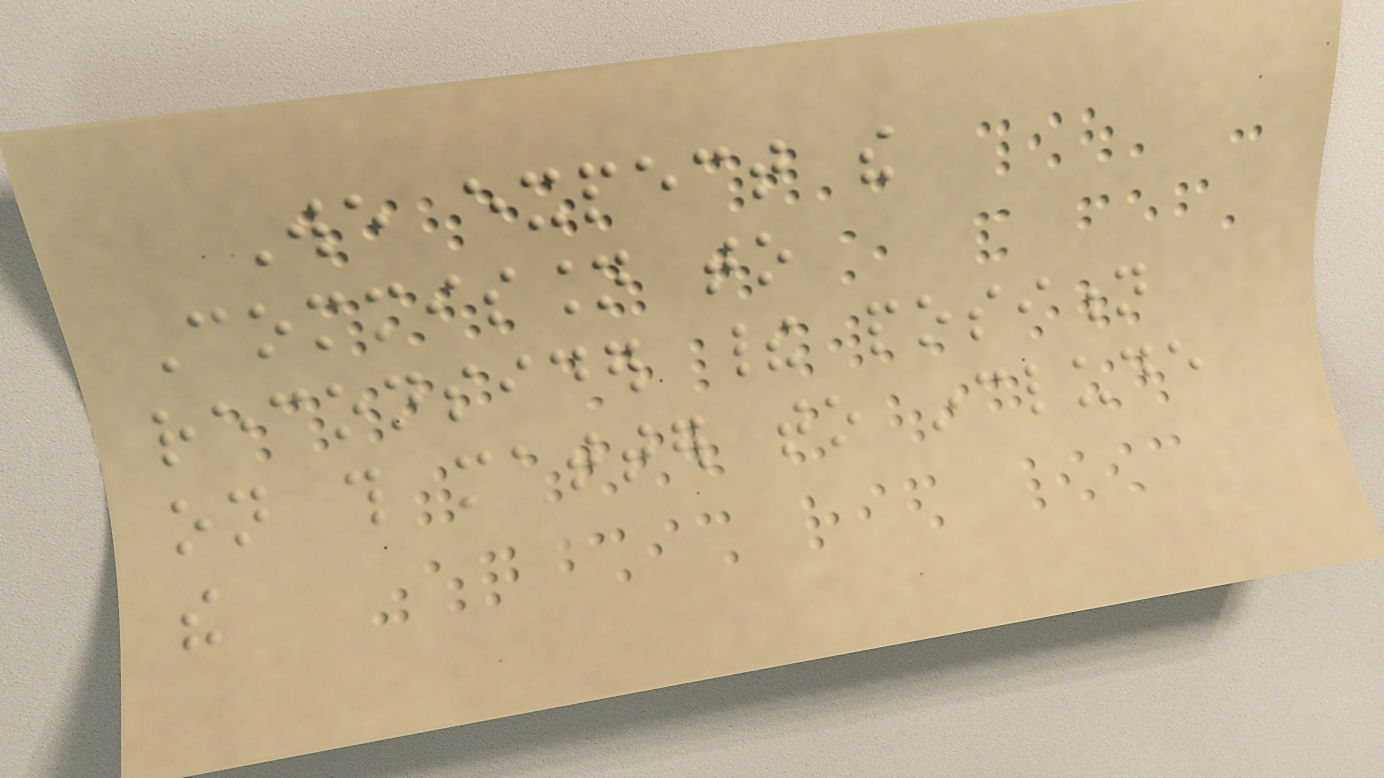We expect the
Commission to
reconsider their position
on this matter to include
the
